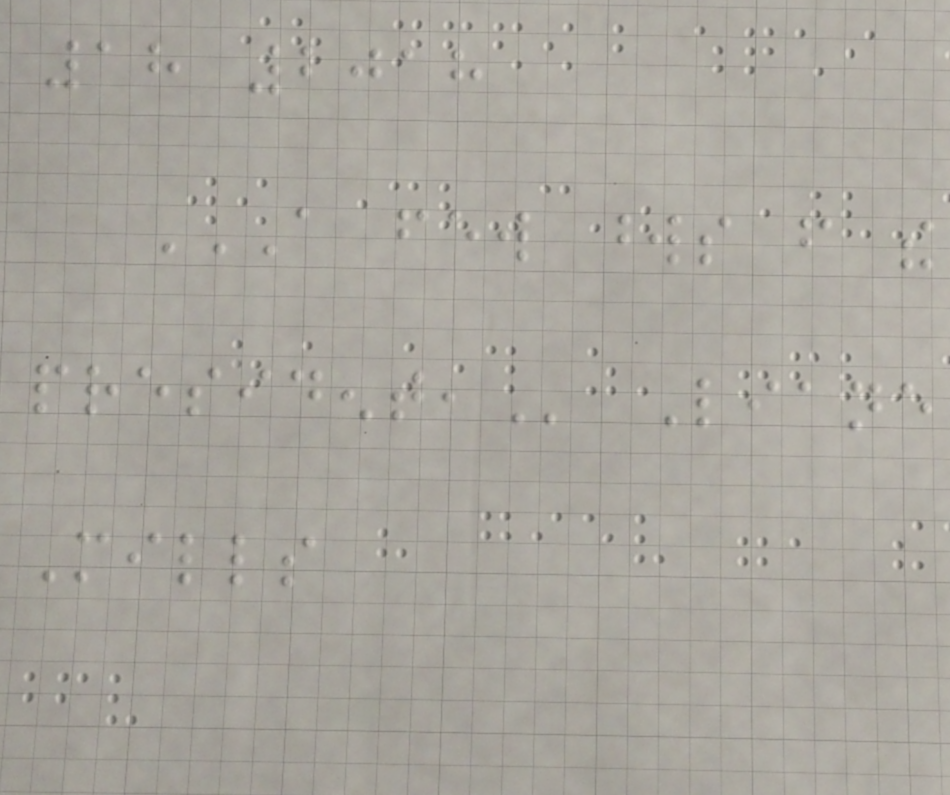18 2018
A FEW WORDS FROM THE
PRESIDENT, Liane
Mills
